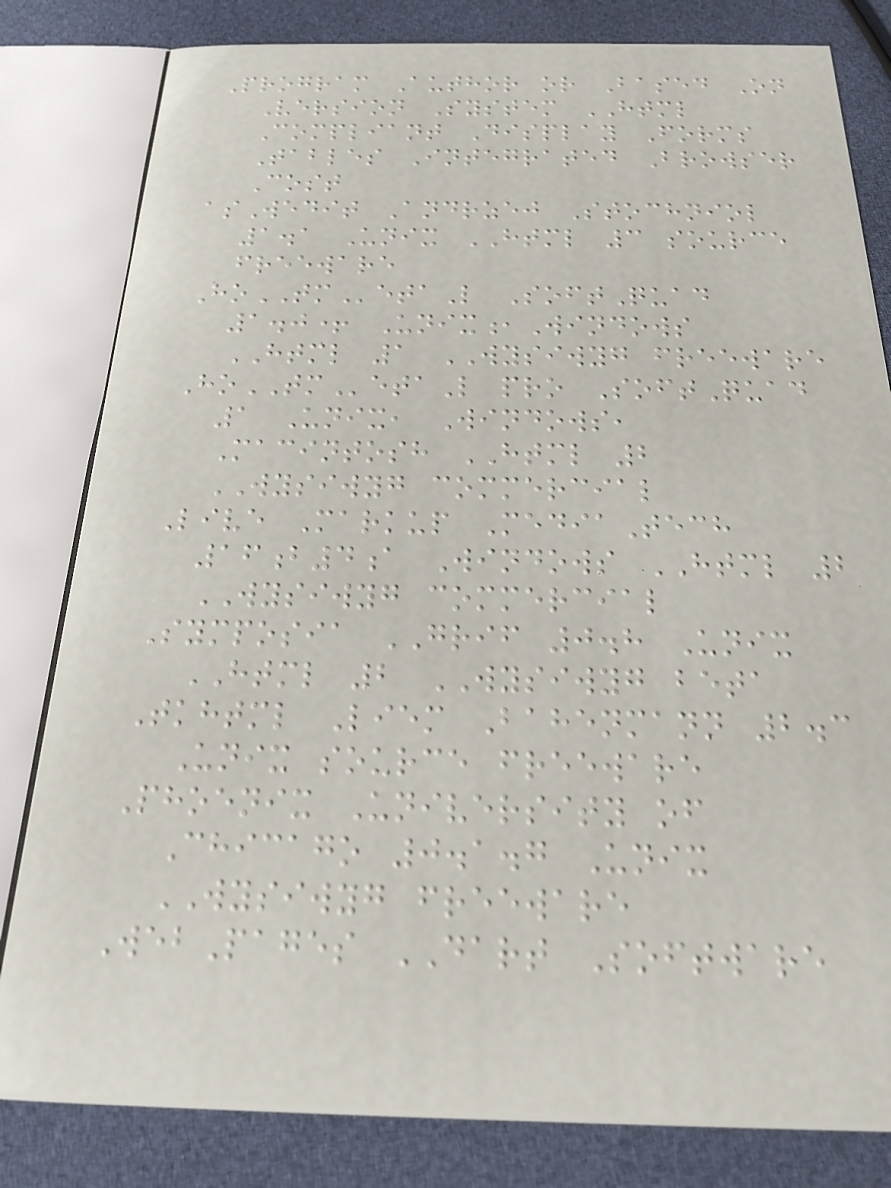Program Author or Based On
Version System HTML
Compliant Display Forms
Tables Integrated Browser
Cost
asWedit Andrzej Stochniol
1.1 Unix HTML 3 source
freeware
HoTMetaL SoftQuad
1.0+ Unix,Windows
HTML 1 WYSIWYG freeware
HoTMetaL pro SoftQuad
1 Unix, Windows,
Macintosh HTML 2
WYSIWYG commercial
Live Markup MediaTech
16b4a Windows HTML 2
WYSIWYG commercial
Symposia GRIF 0.8 Unix
HTML 2 WYSIWYG beta
Tkhtml Liem Bahenmann 2.3
Unix source freeware
Phoenix University of
Chicago 0.1.7 Unix
WYSIWYG freeware
WebPages DART Software
